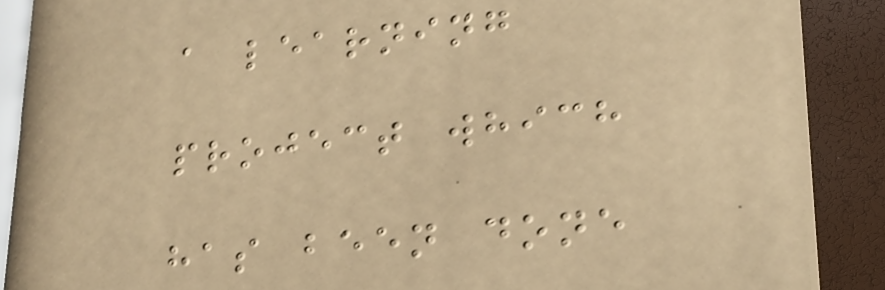a learning
project which
has been done
